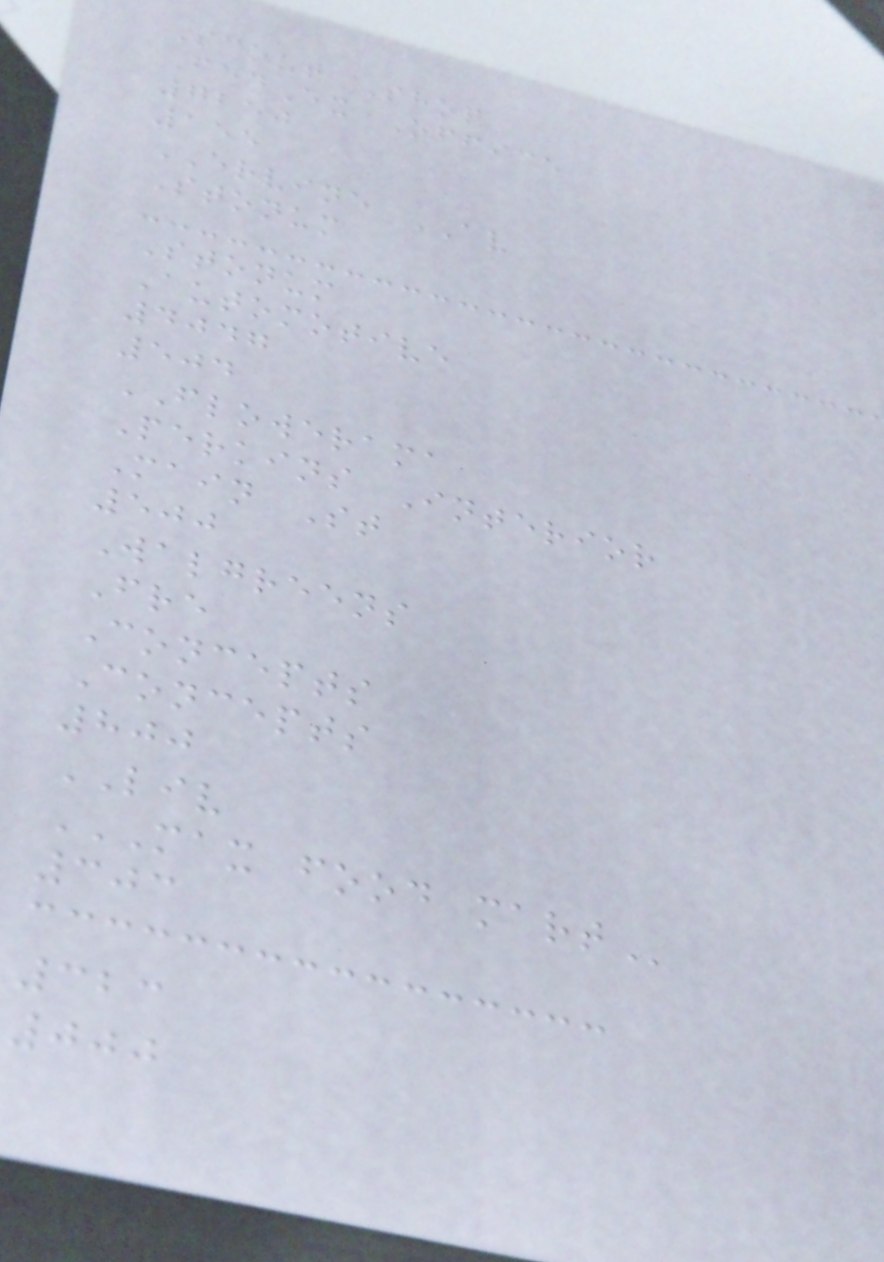Scout Shop
FedEx Office
7250
155
ERVINE AV
Stonum
Stonum
Automotive
4047
504
FLOWERAMA
Perkins Interior
Main St
500
Walgreens
Fre
Concepts
Concepts
800
LIV
MAX FOOD MART
303
323
000
